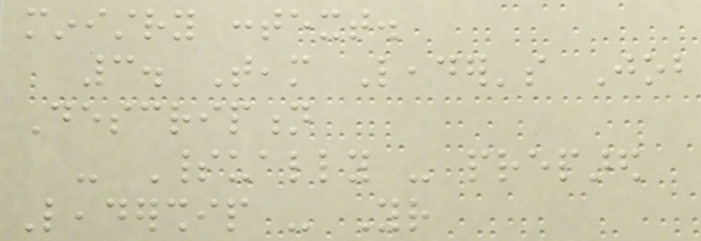ministry context.
3. Team Leader's Job
Description
- Spiritually - prepared
Leadership - Your
